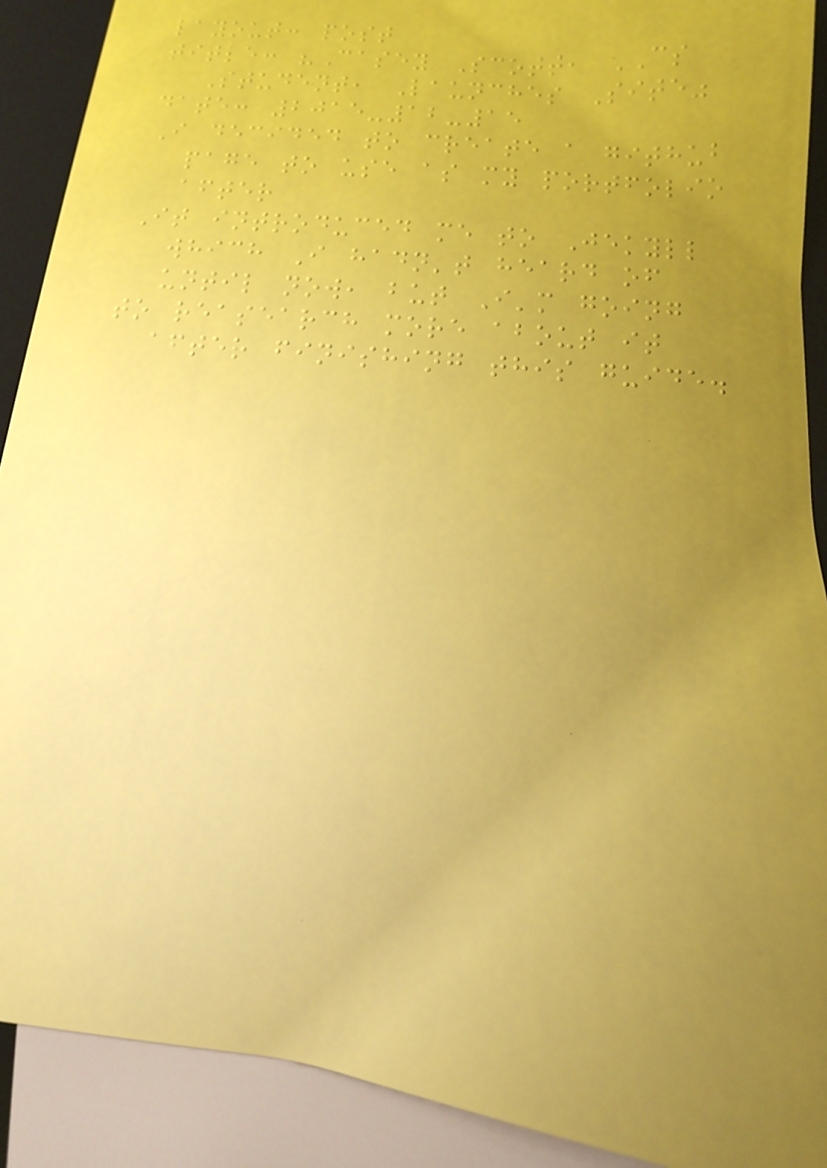layout: post
title: "Casey Scott, CS
Student, Launches Site"
date: 2015-12-15
I decided to create a github
page to use as my portfolio
after
It introduced me to Jekyll
which I hadn't heard of
until now, but I'm going
to reasearch more about it
after finishing this guide.
